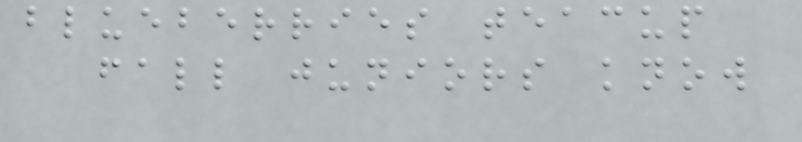blueberries teacup
fall juniors know
